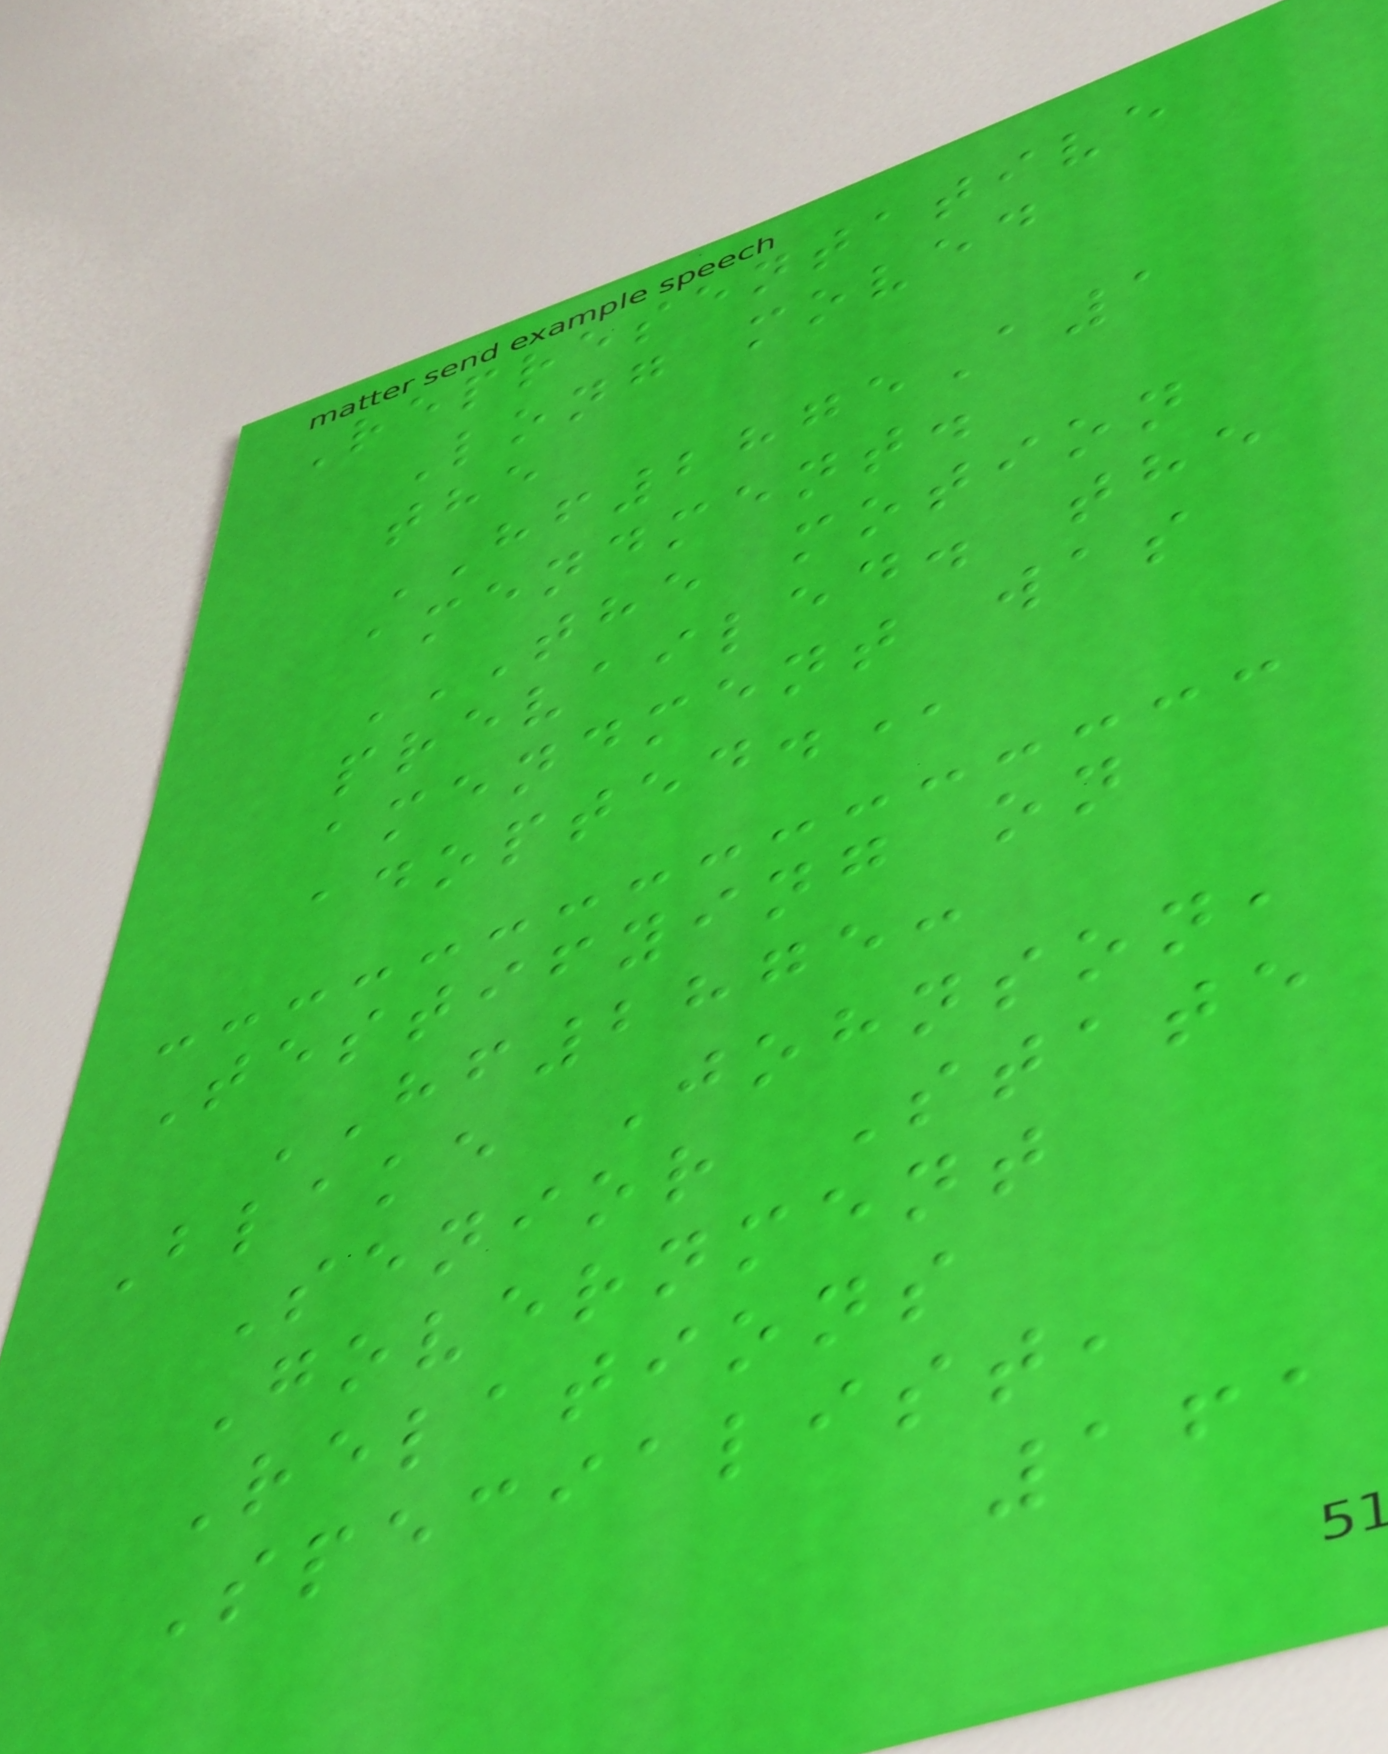Representative
Long moved
the
HF2875A1
amendment.
THE MOTION
PREVAILED. THE
AMENDMENT WAS
ADOPTED.
Testifying on
HF2875:
Blake Johnson,
Senior State
Government
Relations
Specialist,
161
